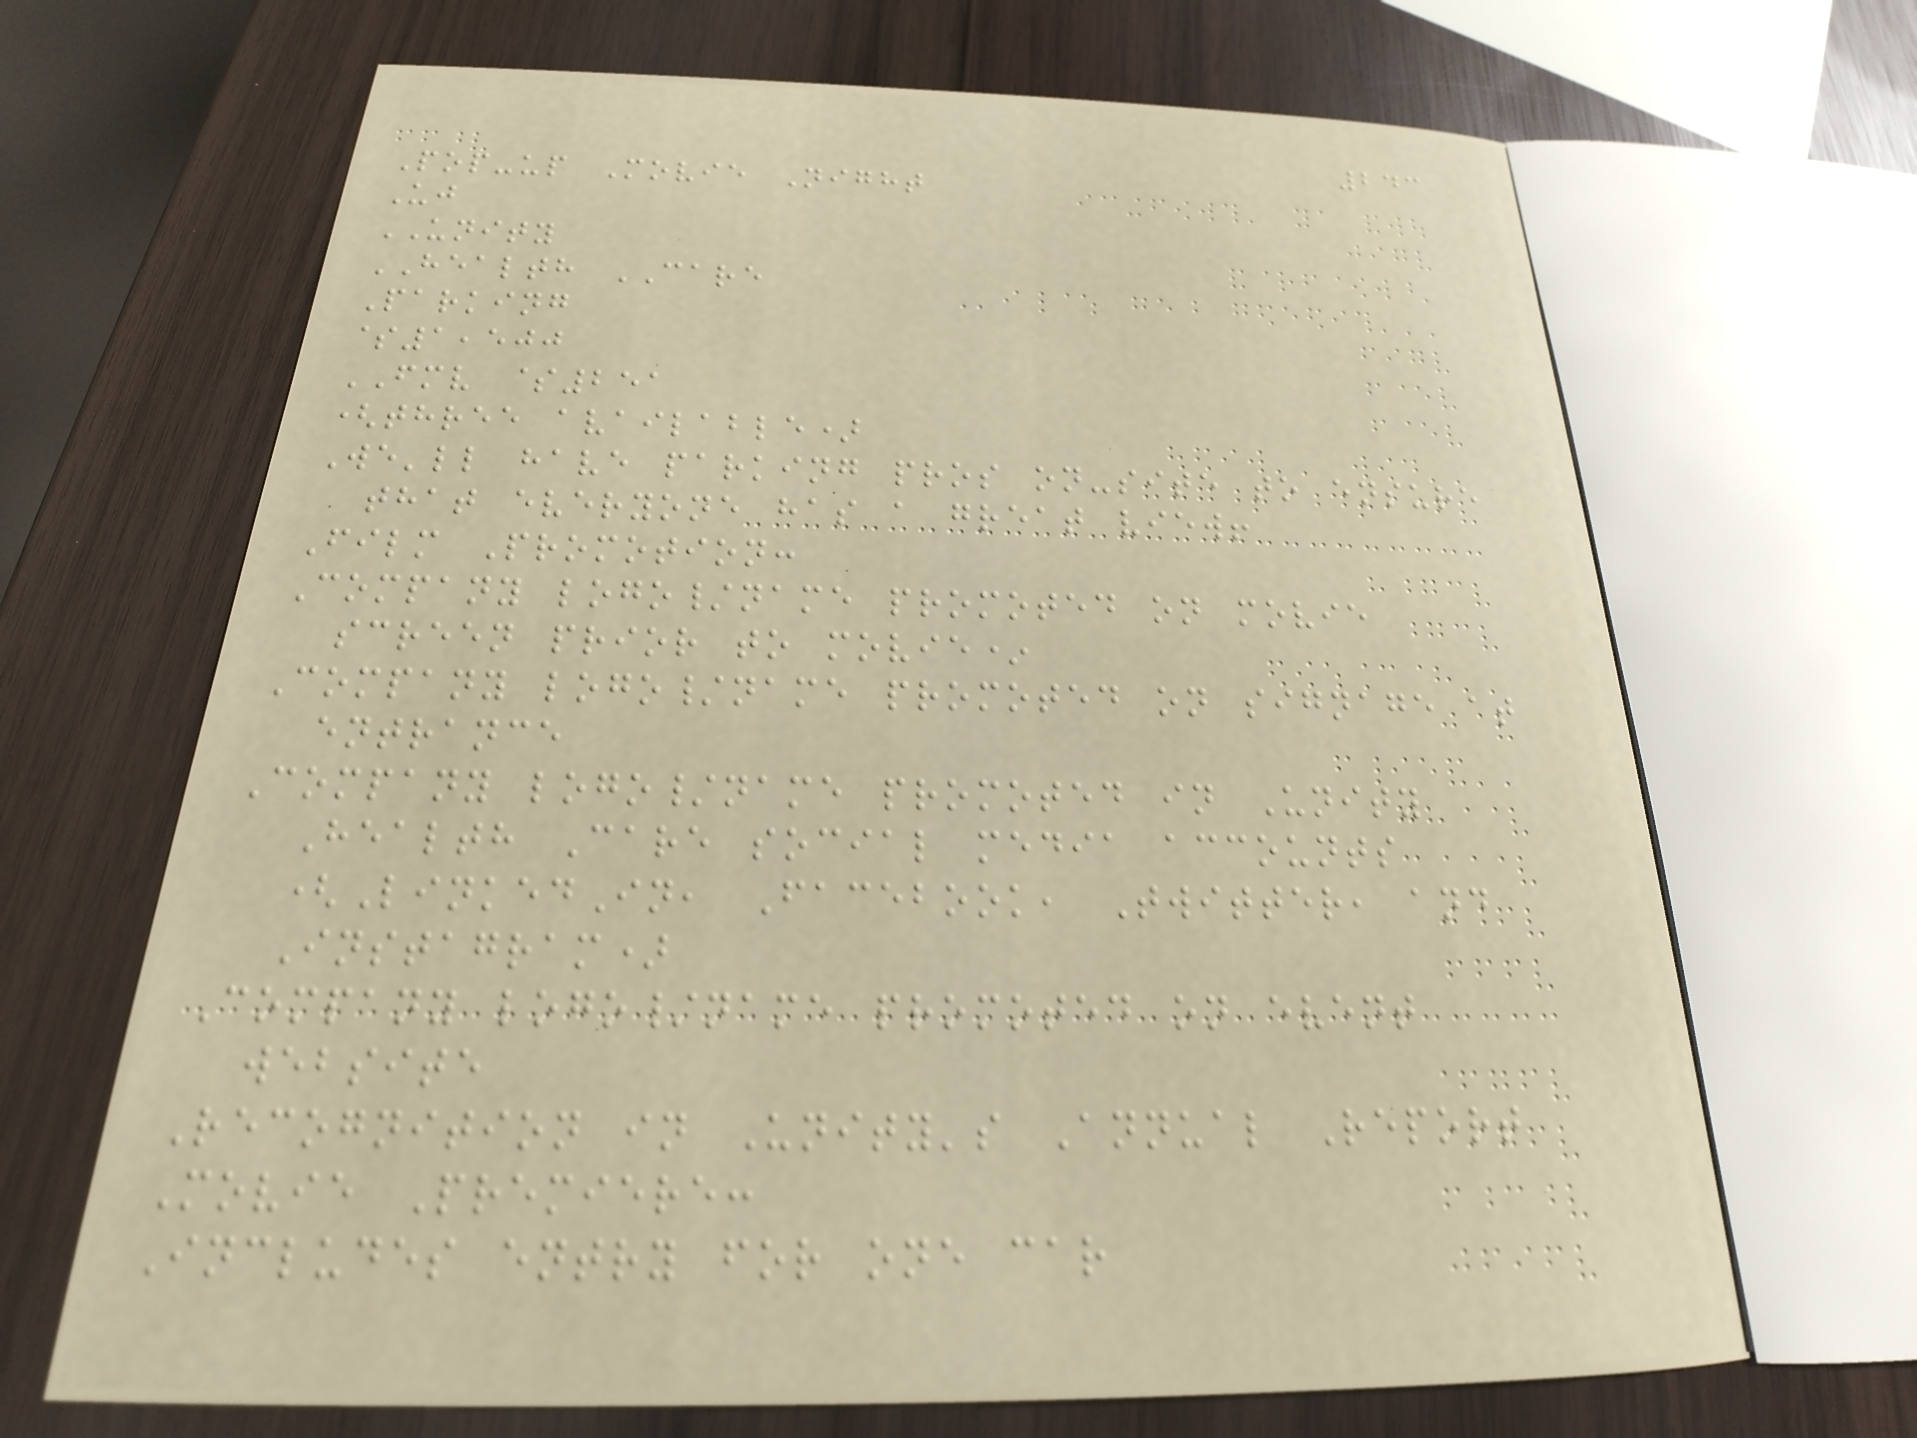243
Pop-up Movie Night
Uj
UNITY
HEALTH CARE
Parking
$1,500
FMV $251
(three available)
We'll have parking pros on-site to ensure
that everyone has a great view!
Film Promotion:
Company logo/name promoted on movie
screen prior to movie*
Company logo/name promoted on signage at
entrance
Company logo/name promoted in Unity
Health Care social media accounts
(LinkedIn, Facebook, Twitter, and
Instagram)
Company logo/name promoted on event
website
Recognition in Unity's Annual Report
Movie Premiere:
Includes entry for one car
